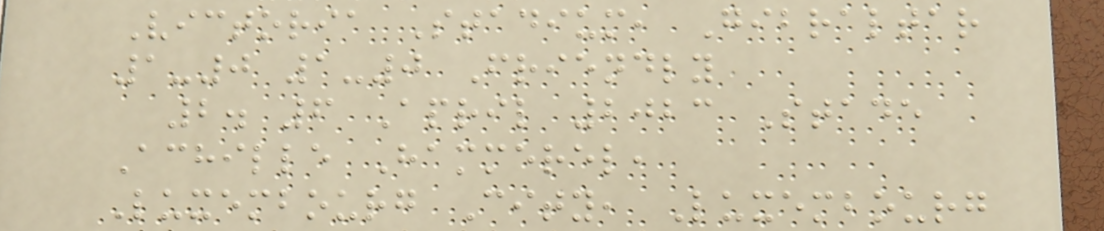Victoria Stadium, Gibraltar
1-0 1-0 Friendly
2. 6 April 2023 Stade
Achille Hammerel,
Luxembourg City, Luxembourg
